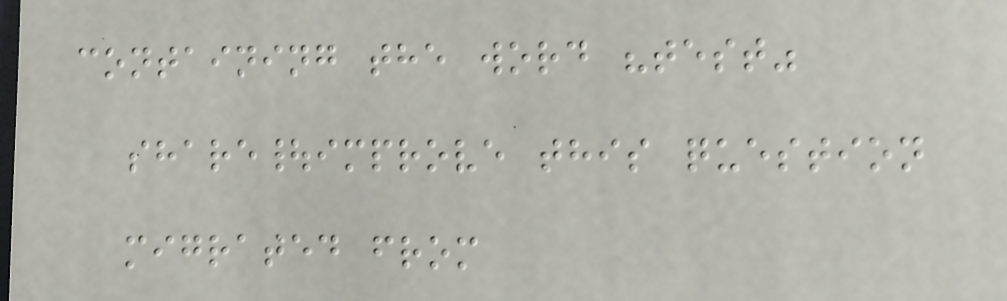containing the word "test"
share|improve this question
migrated from
